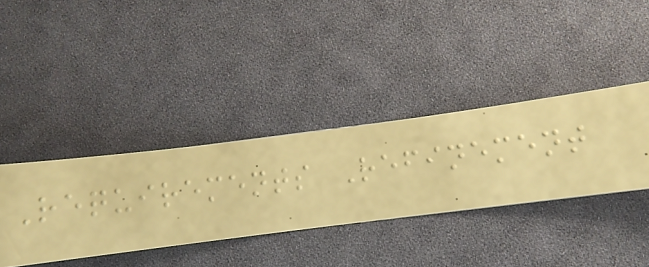Requirements Refinement
